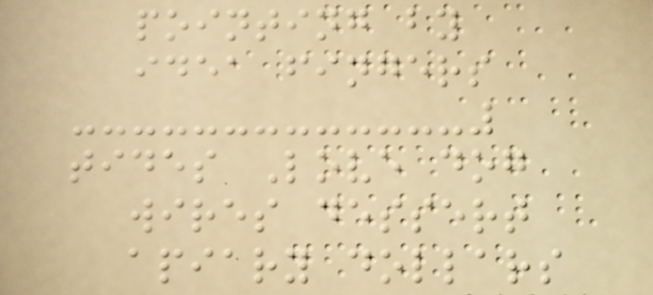pointing by
idea fingers
tides Love dog
wires dessert
apiary dollars
